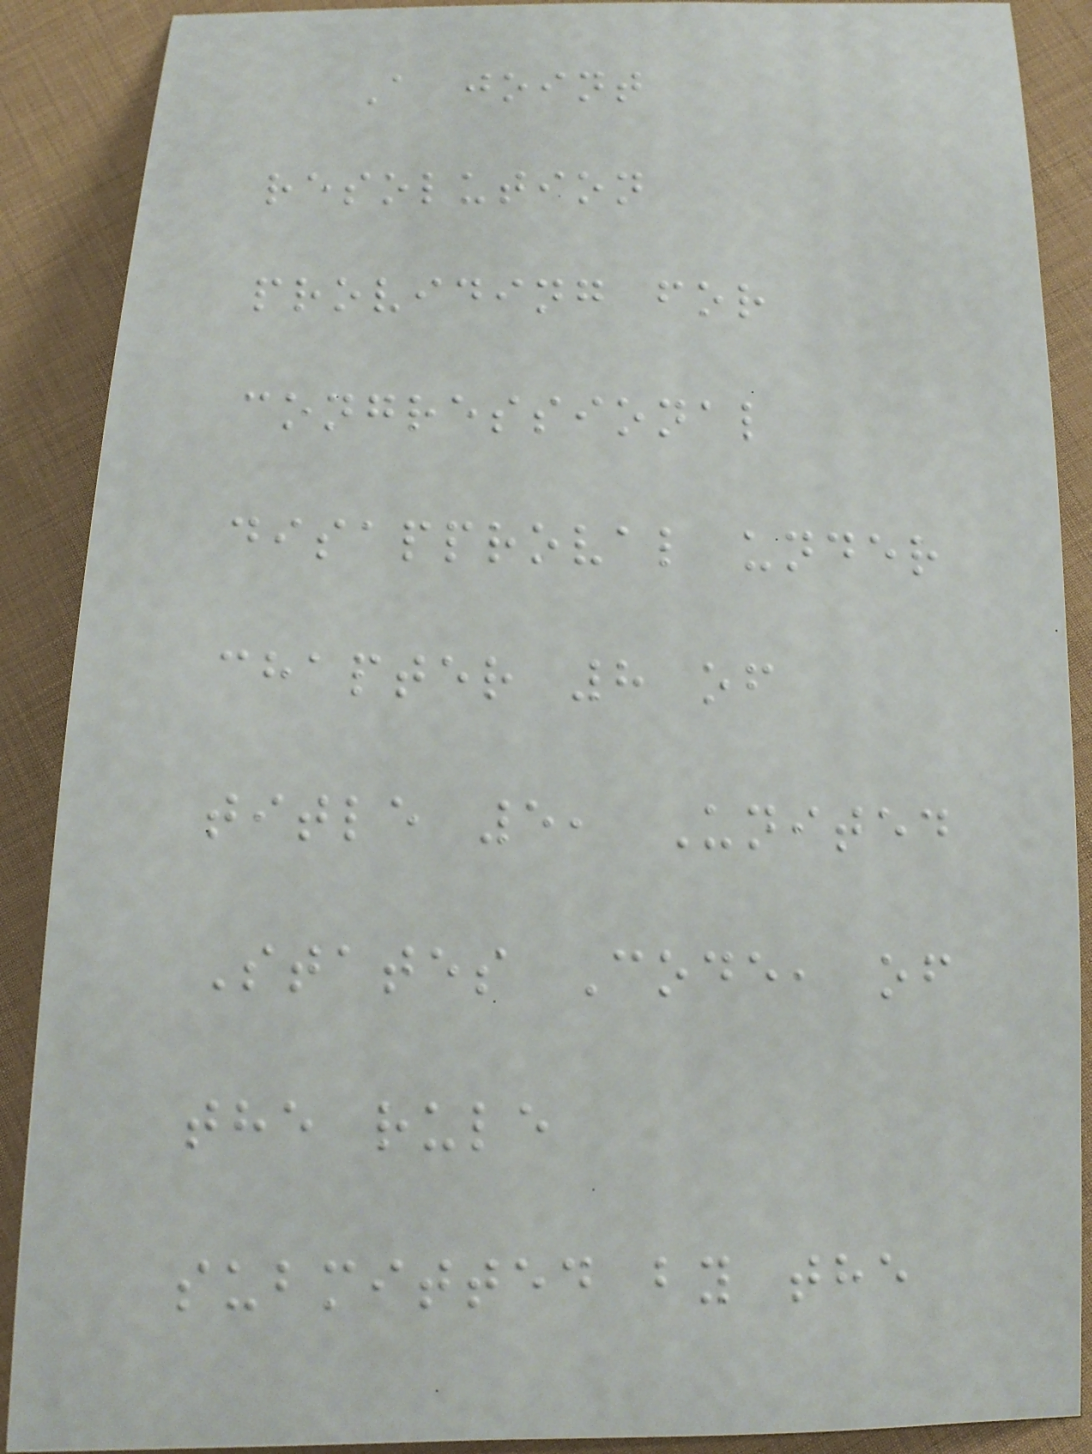A joint
resolution
providing for
congressional
disapproval under
chapter 8 of
title 5, United
States Code, of
the rule
submitted by the
